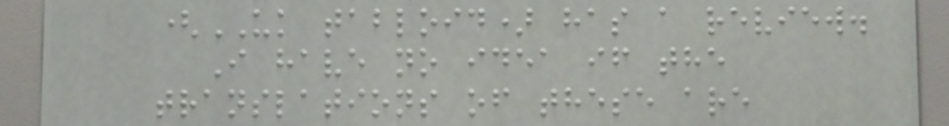(UK tabloid) has a review.
I have no idea if the
translations of these are
